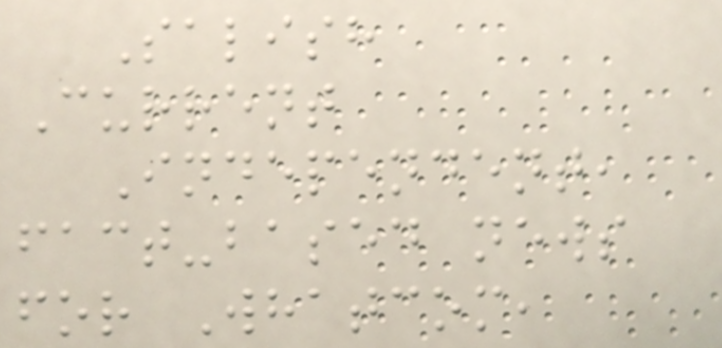Salish
Current
Independent,
fact-based news
for Whatcom,
